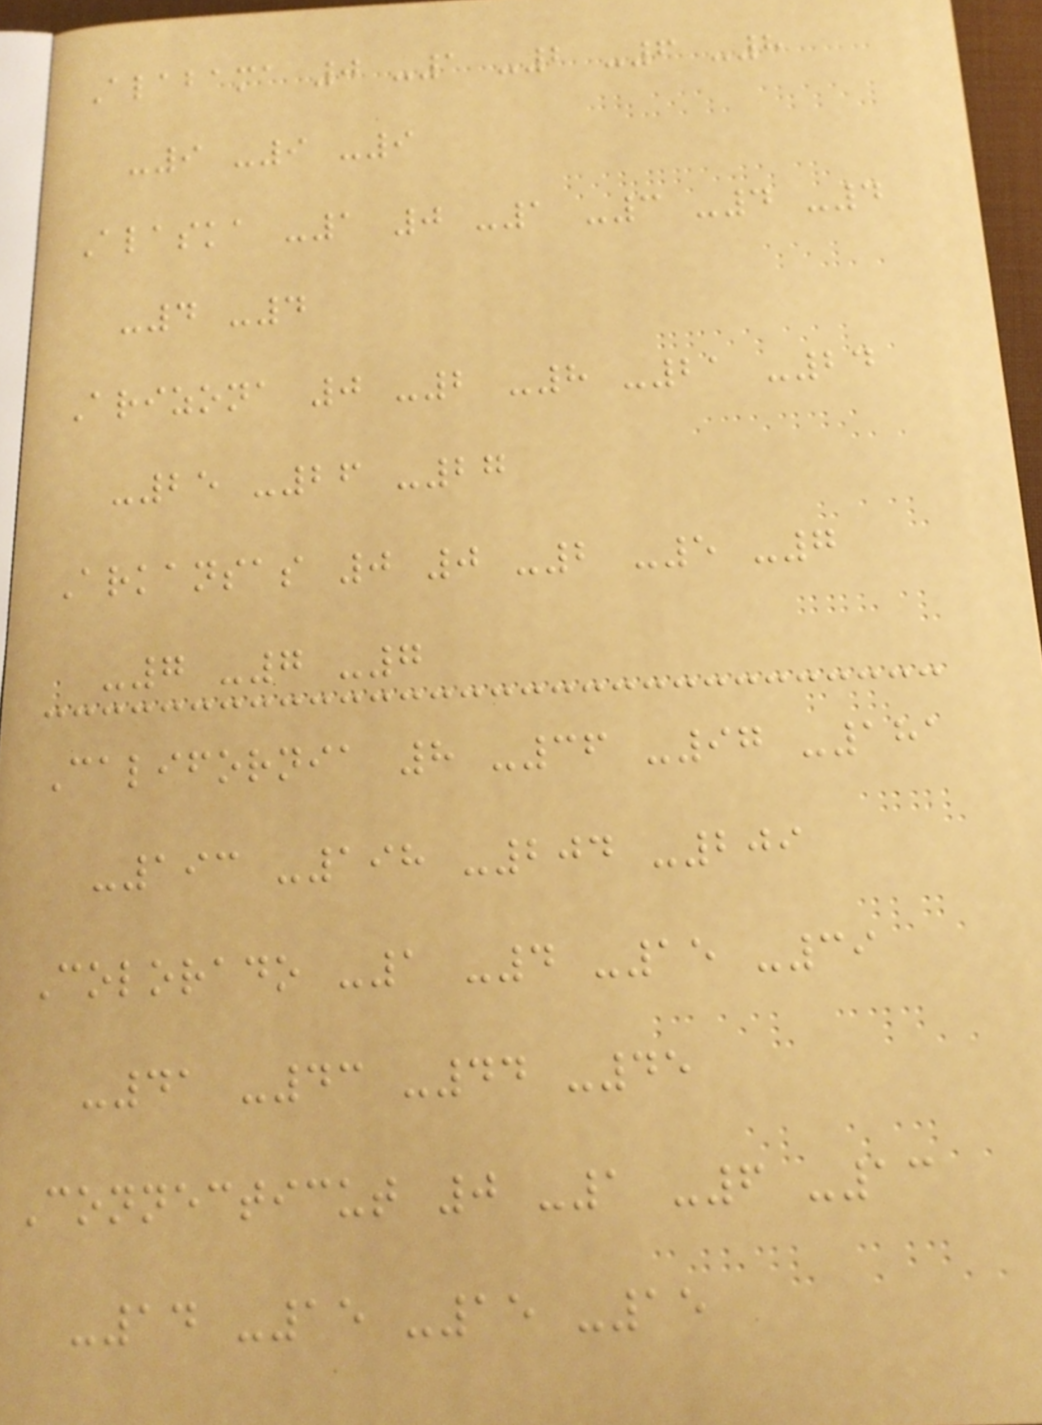Alabama 0 -1 -2 -6 -8
-9 -9 -9
Alaska -1 0 -1 -3 -4 -4
-4 -4
Arizona 0 -2 -8 -21 -24
-25 -26 -27
Arkansas 0 0 -2 -5 -7
-7 -7 -7
California 8 -36 -97 -181
-193 -198 -204 -209
Colorado -1 -4 -15 -39
-41 -43 -44 -45
Connecticut 0 -1 -6 -13
-14 -15 -15 -15
